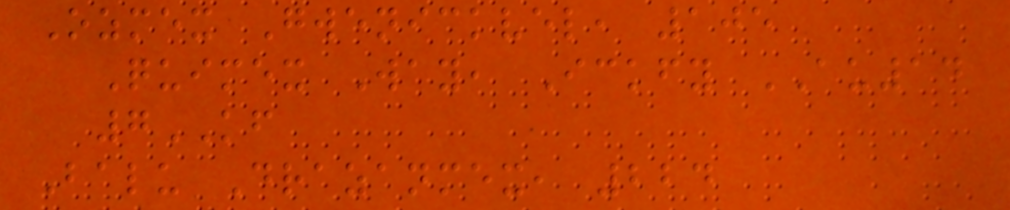Ozmex Gwenickvel, 105
Quimex Way, Ickfy AU14
7KF
Balu Drazanmex, 224
